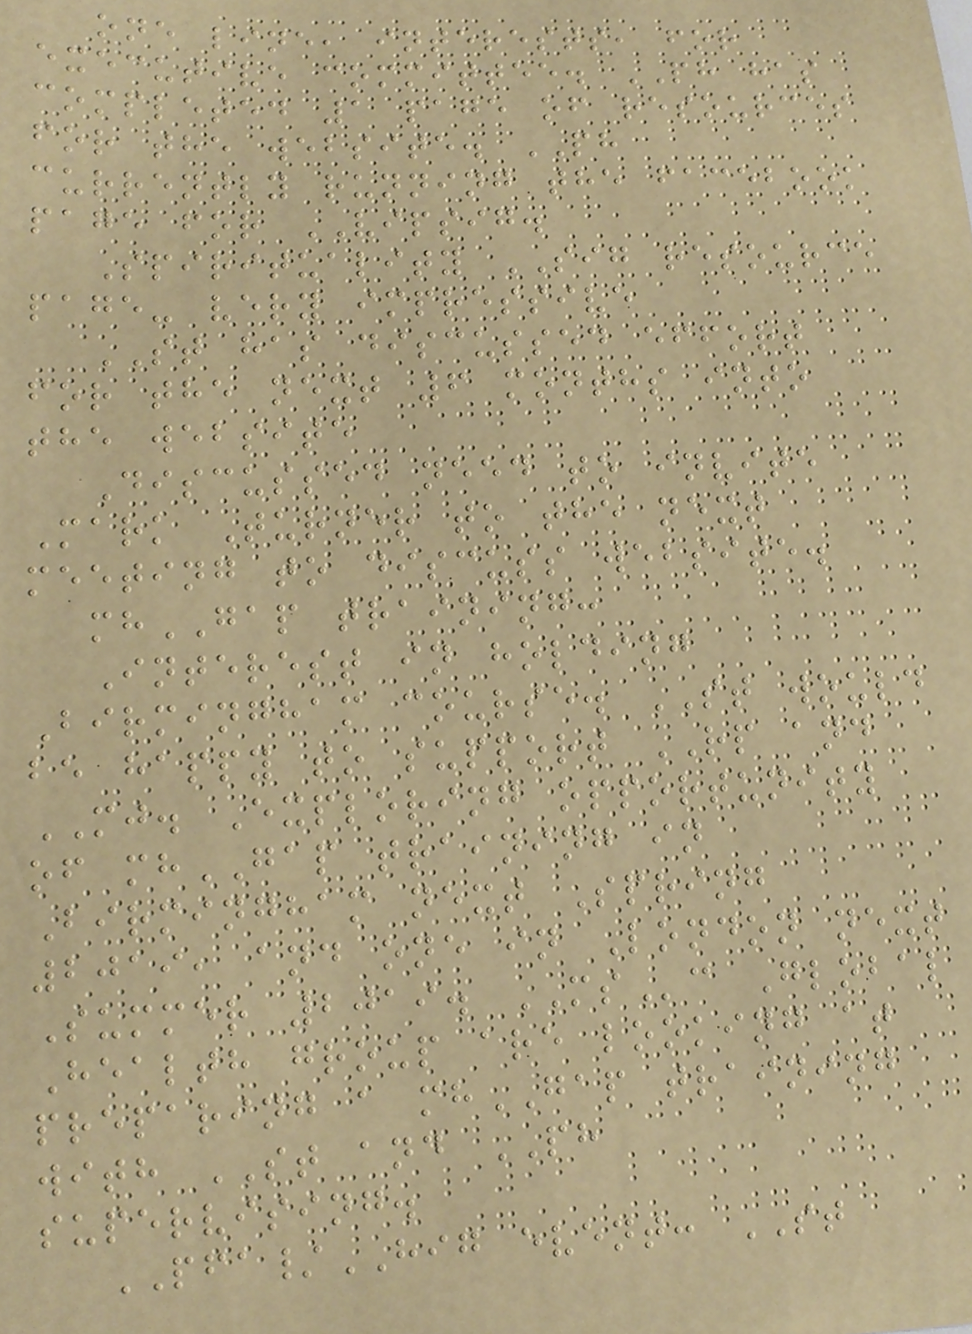one line, interests, for
executive committee. PH has
completed 1 page of resources
for the website. PH
currently running the facebook
page for VIPSIG.
Spirituality SIG resource
page- very impressive
ST has discussed effort
for the next 6 months into
the website
Discussed need to invite
Mark Turner to the next
meeting to discuss website.
mhGAP training:
Interest in holding
Birmingham course. ST would
be happy to support RP and
MJ. Exploring opportunity
of mhGAP training in
Birmingham next Spring
2019, and one in London next
Summer 2019. MSc Global
Health group are looking at
preparing a mhGAP training
with ST and PH
supervising.
PFA/HIG event: ST
